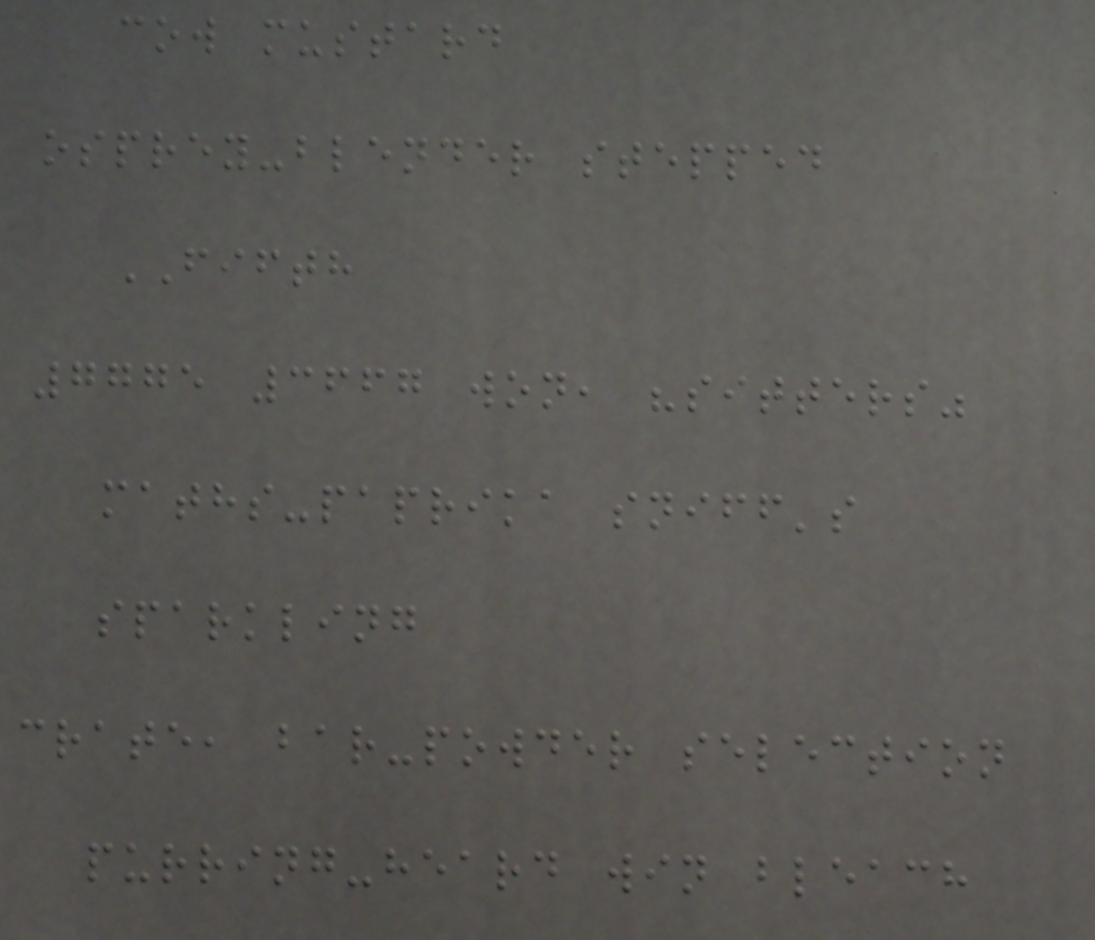cow mustard
osprey-blender stepped
FIFTH
7775 3667 won, "sitters"
maths-paprika sniff's
sparkling
crate, bar-powder selection
purring-heard win bleach
